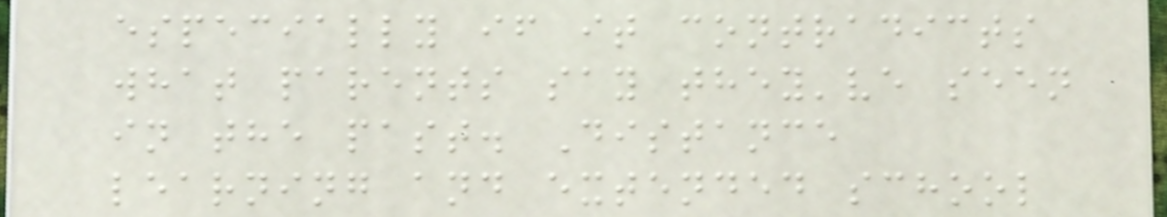especially if it contradicts
what parents say they've seen
in the past. Distance
learning and extended school
